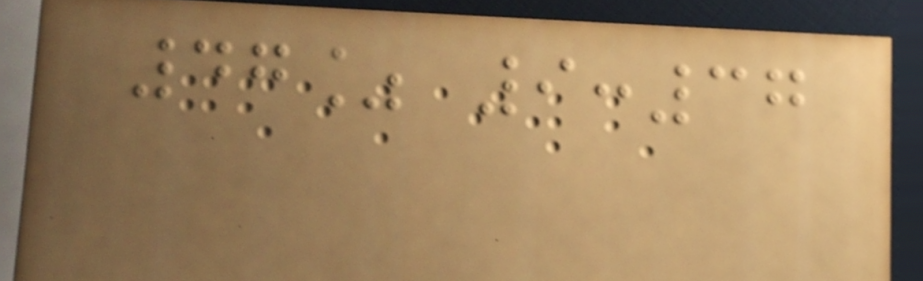47% 9:37
